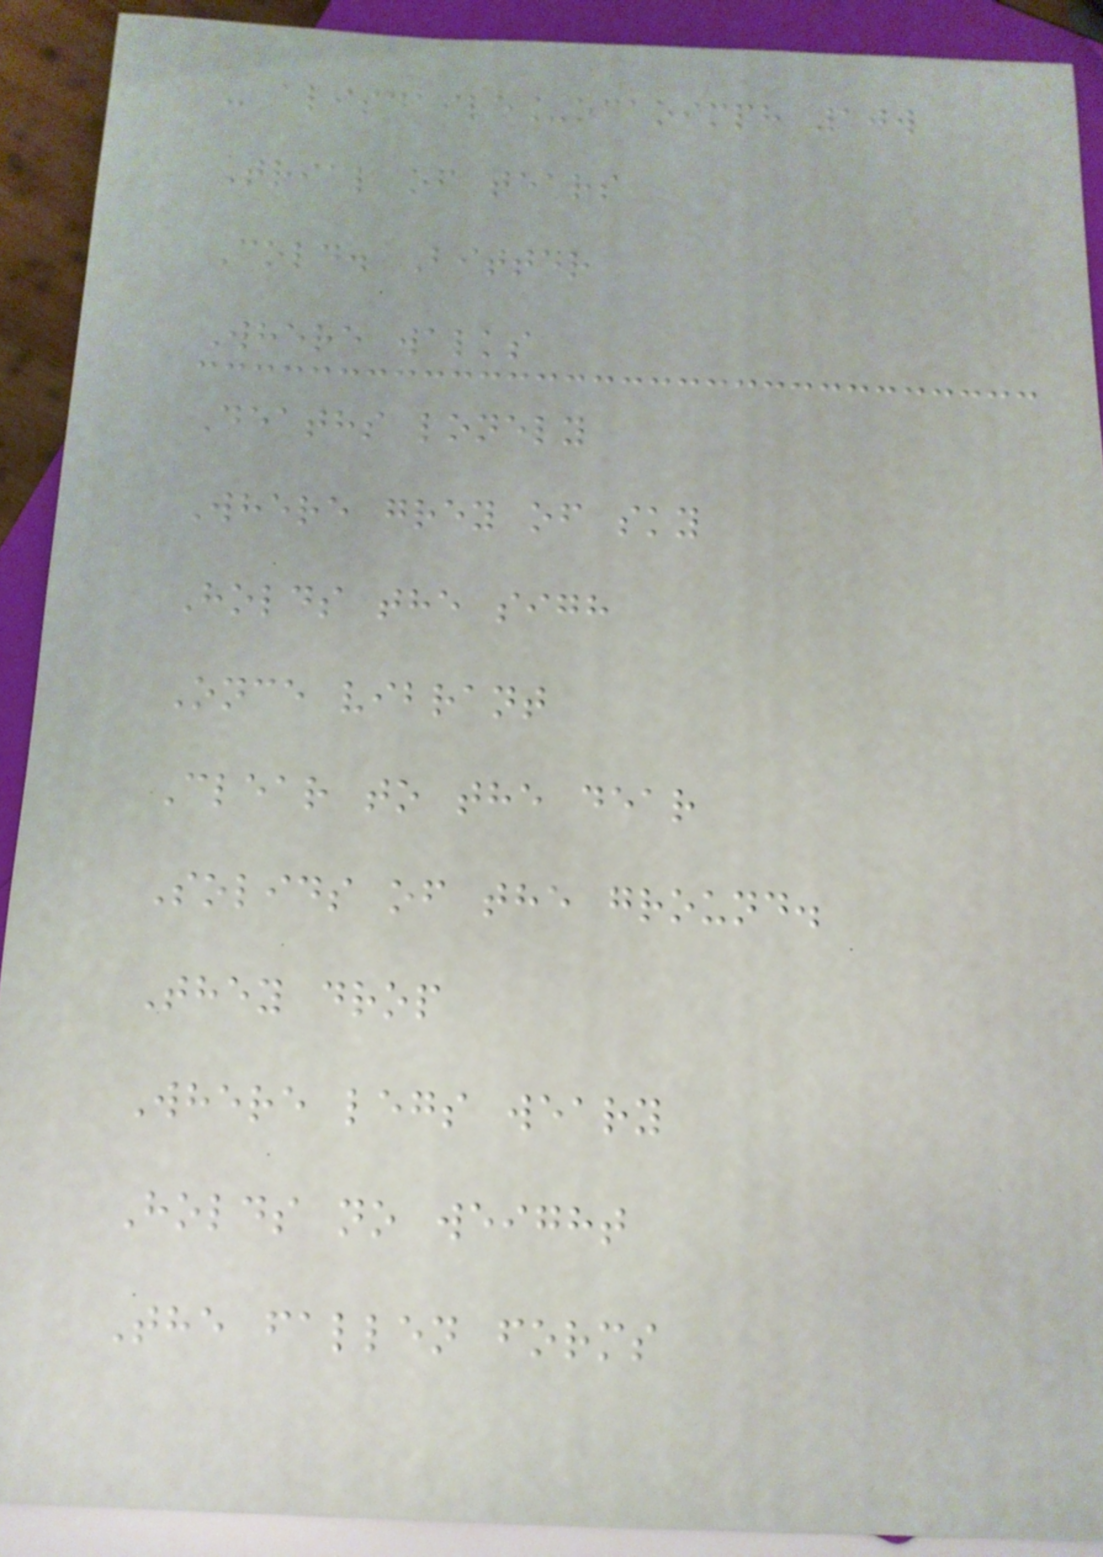- alisdaire_ocaoimph 10w
Trial of tears
Cold. Bitter
Where walks
Deaths lonely
Where grey of sky
Holds the sigh
Once vibrant
Clear to the dear
Solids of the ground.
They drop
Where legs weary
Holds no weight
The fallen forms
